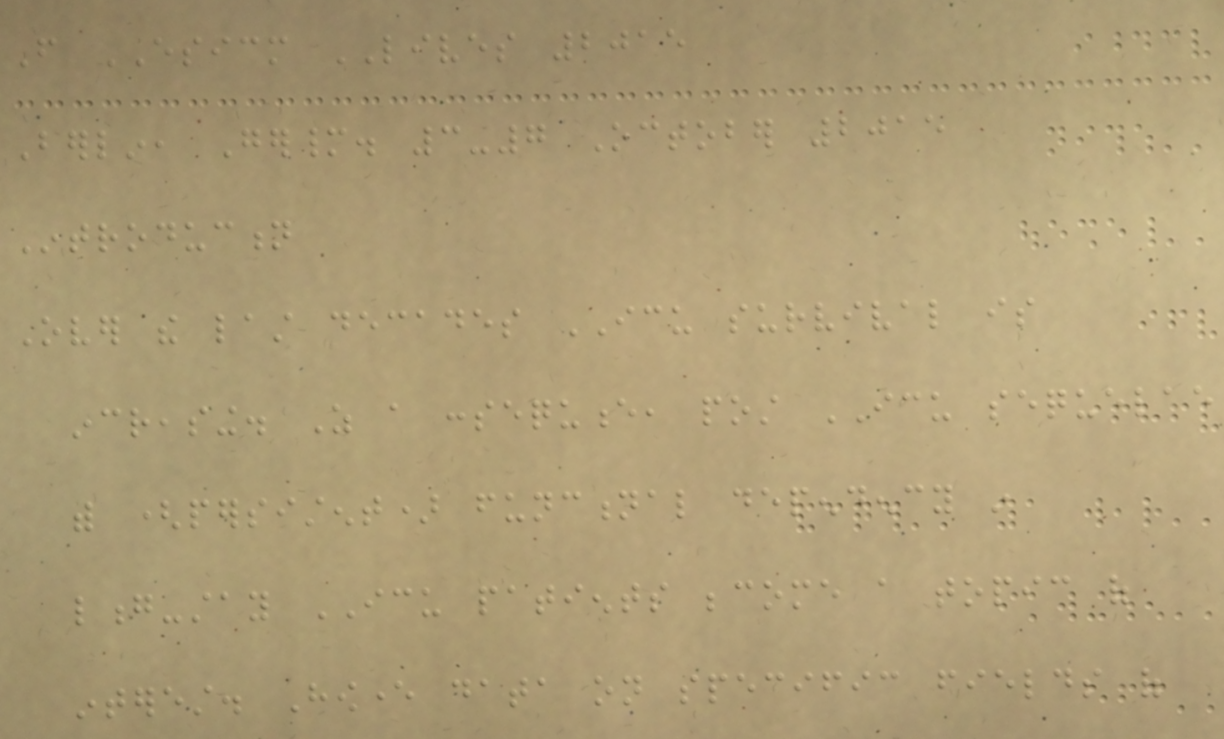From ESICM LIVES 2015
Berlin, Germany. 3-7 October 2015
Introduction
Over the last decades ICU survival is
increasing. As a consequence, post ICU sequelae
with (persistent) functional dependency in
long-stay ICU patients become a topic of
interest. However data on specific fields of
